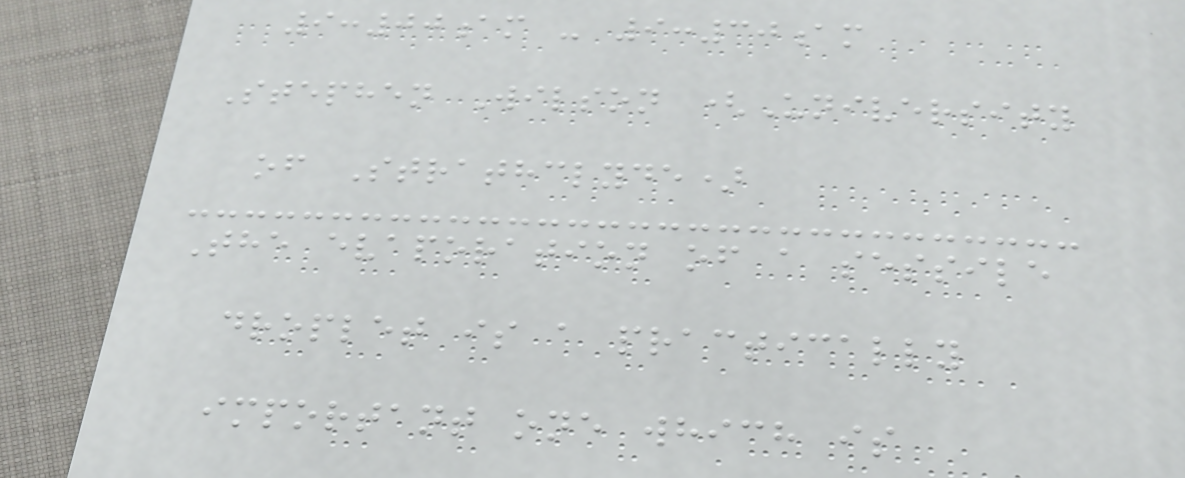9:00am - 9:30am
Stephen Wilson (University
of Strathclyde)
The evaporation of a sessile
droplet is a practically
important one which is
